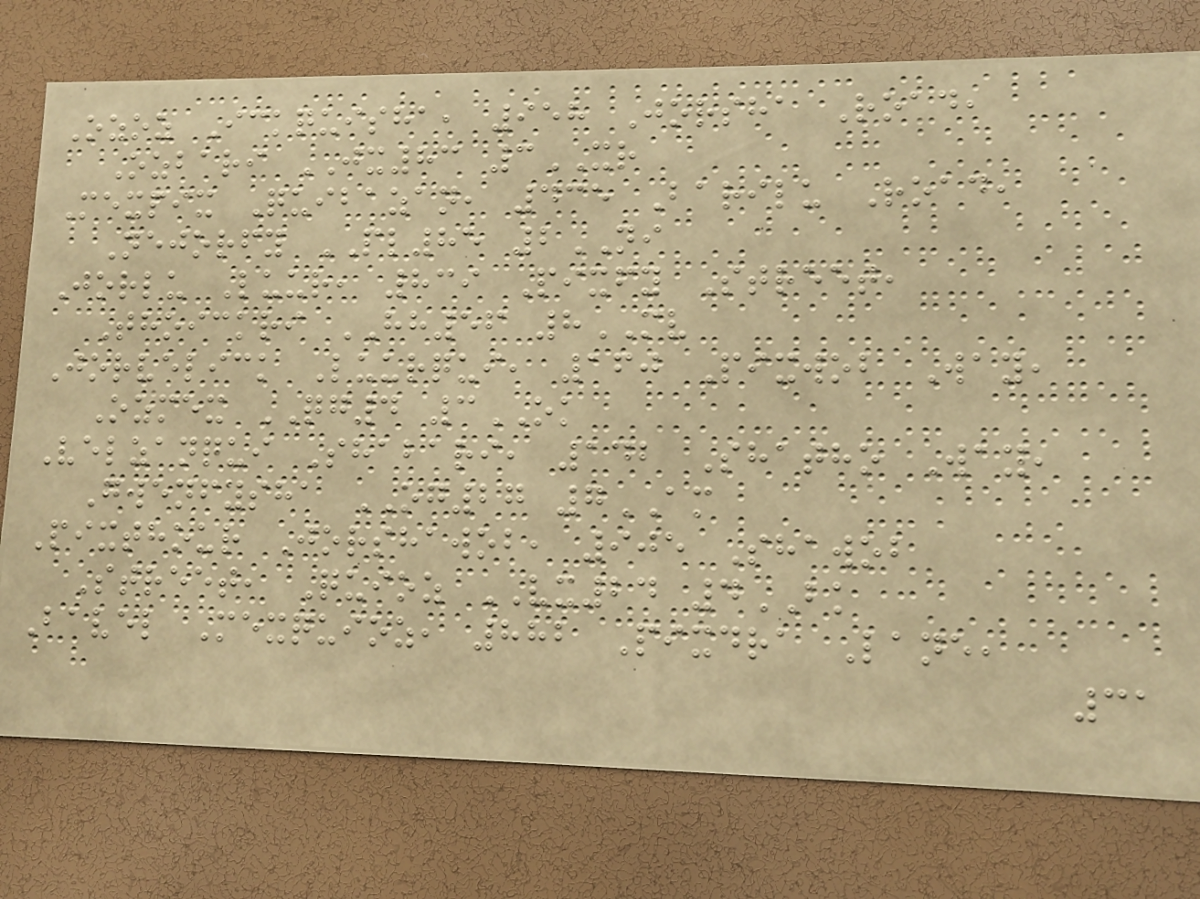Ozoz Ickquisha, 958 Jorsha Road,
Ozbari JX83 3XR
Mexpix Quibazan, 435 Barilu Road,
Nejorfy PL85 2NI
Jorlu Luur, 839 Pixfy Street,
Thoickri HH56 8MV
Jorvelick Luurqui, 160 Pixwob Way,
Ozmex QG4 3OK
Velzanqui Shabari, 142 Shatho Way,
Gwenfysha OG27 7AM
Pixthour Jorshawob, 905 Shawob
Street, Quioz VX24 4BK
Bavel Mexquioz, 882 Pixdra Lane,
31
